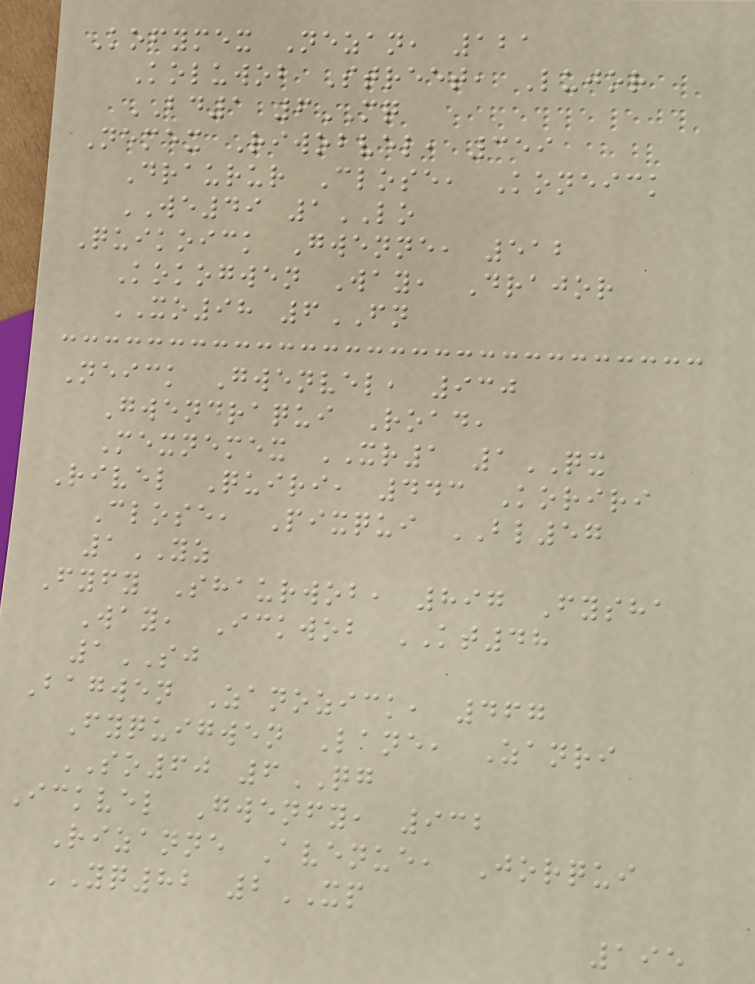Kofymex Nezan, 121
Koluwob Street, Lujor
BD1 6MQ
Nemex Riwobvel, 359
Draurur Close, Koneick
WE49 1LO
Quikoick Gwenne, 512
Kokogwen Way, Drajor
XO98 6FN
Neick Gwenvel, 930
Gwendraqui Road,
Mexnemex XR1 1QX
Rivel Quiri, 443 Koriri
Close, Pixqui BL57
1YZ
Fyfy Shaurwob, 897 Fysha
Way, Ickwob KT48
1SJ
Bagwen Zanozick, 467
Fyquigwen Lane, Zanri
SO60 6QG
Ickvel Gwenfy, 932
Rizanne Avenue, Jorqui
YQ82 2XP
195
